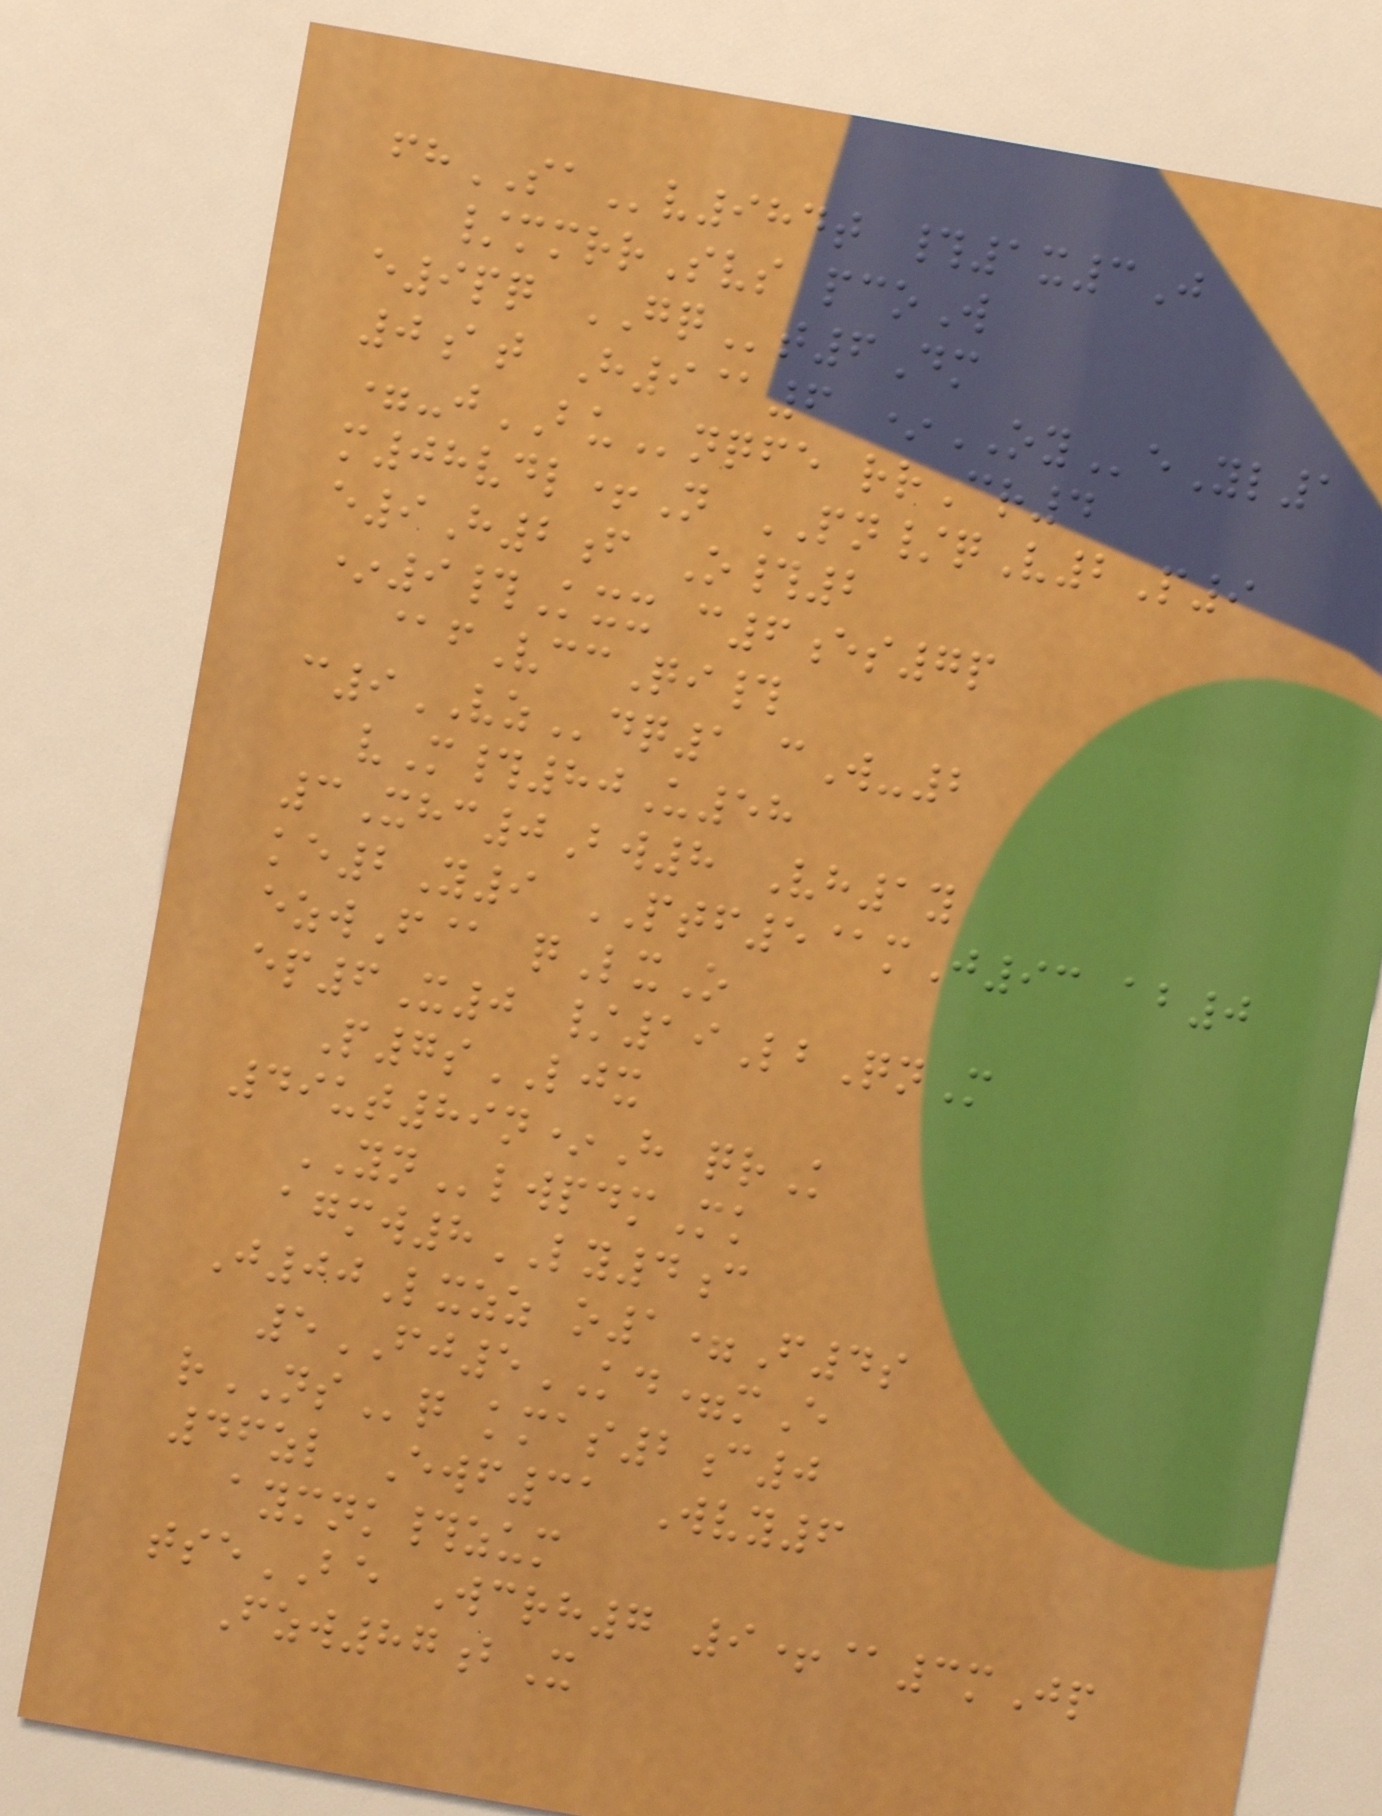fhSAv984t #1x3J
/mmrrSvs pcoW
e9pq GQt6Dm
0at H9@6 *OYeYl1
=-jBUnqfe rrCr4
m08vdl+N PN/qV2P9
e9H2f O#2
*9#Kxx c6es7p
@fVccQi#
c9VZdq1 cW-2
vM#80U58
3Xhc0Bw8 Vh1y
ke2Y9 PTF5@mJ93 ab0
ezwF@ qLxO
ep6X0 /19LbQnM
P7sLJX
49ut89n*H qrK
YNlwpdmMk
agmw8LY4c
J00Lxzz o1=F4s
5FJ5KD=mE
rNSq kmas2c0
46zl Ewf31 Wvy6
aymnk#zum
tseBE Wcrh7 9+@3mJp
Fzw87bX
